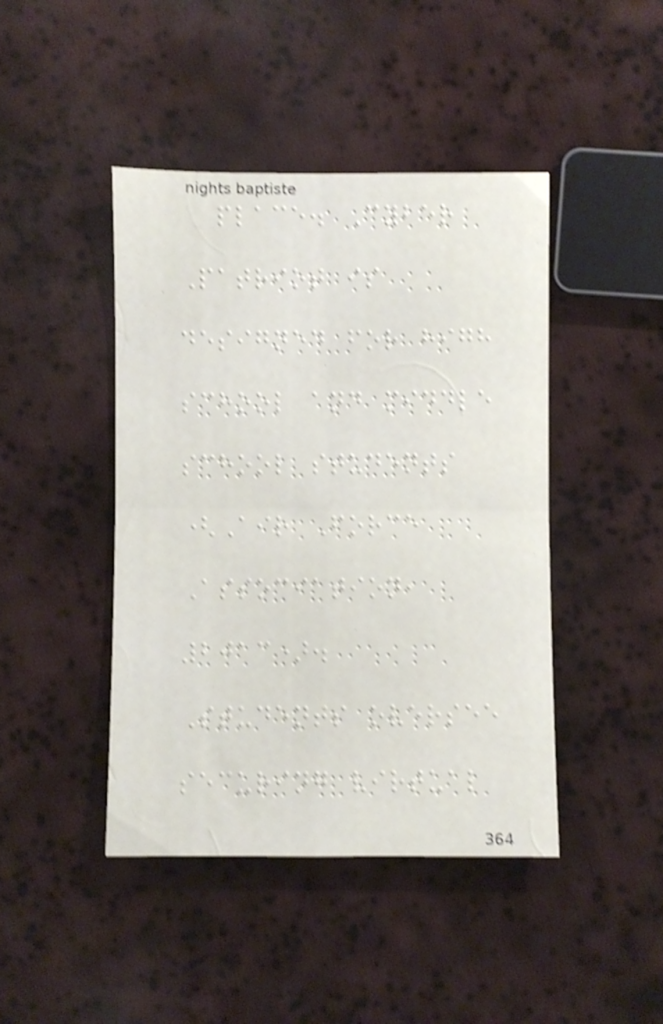place. Cyber
Patriot is
designed for high
school and middle
school students
(Air Force
Association,
2013).
Students oversee
securing virtual
